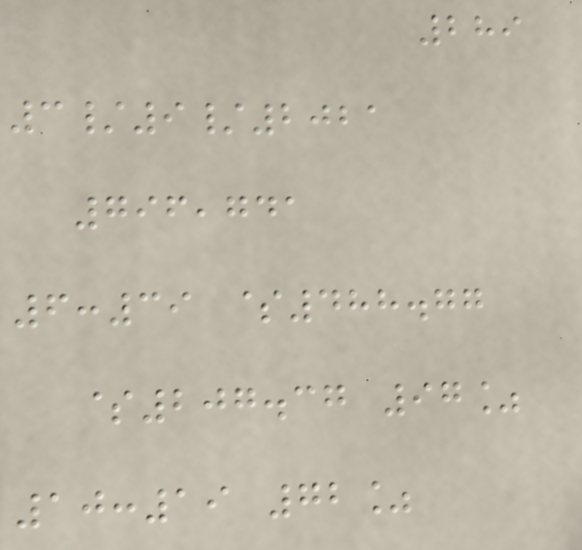289
3/9/2021
796,741
6:39 $488.77
$207.37 97%
10:19 72%
